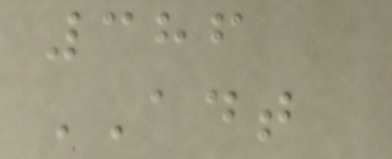386
ADT
